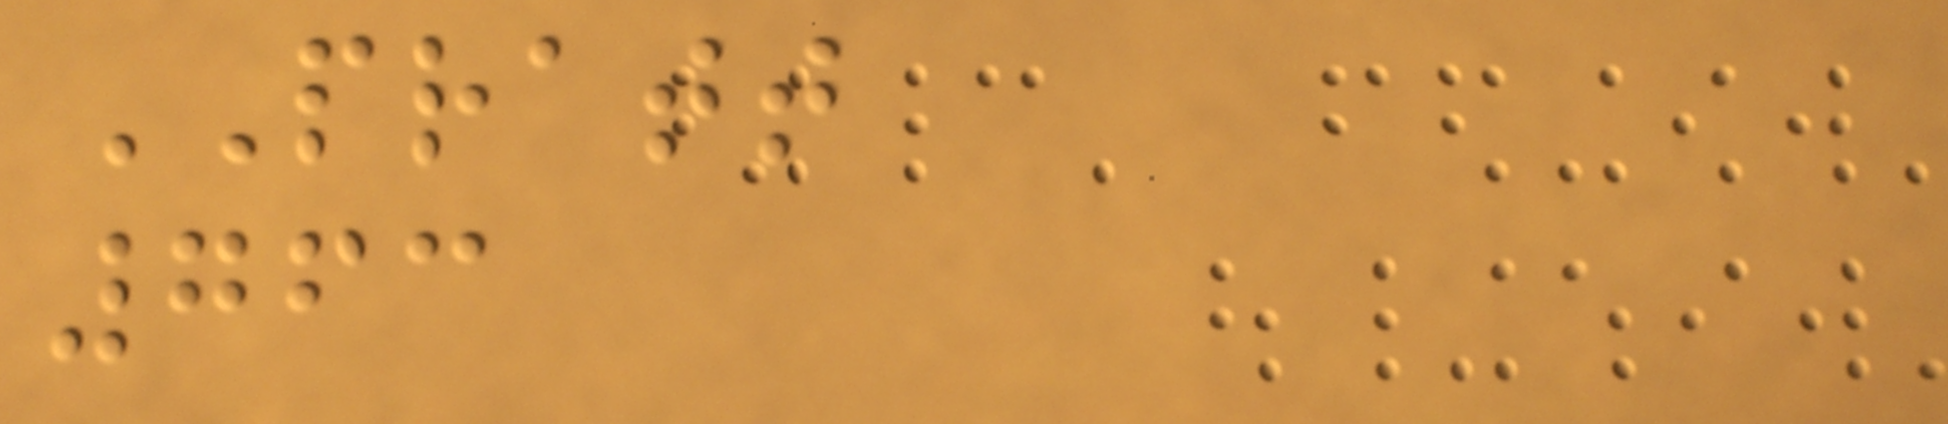PRATT
763
